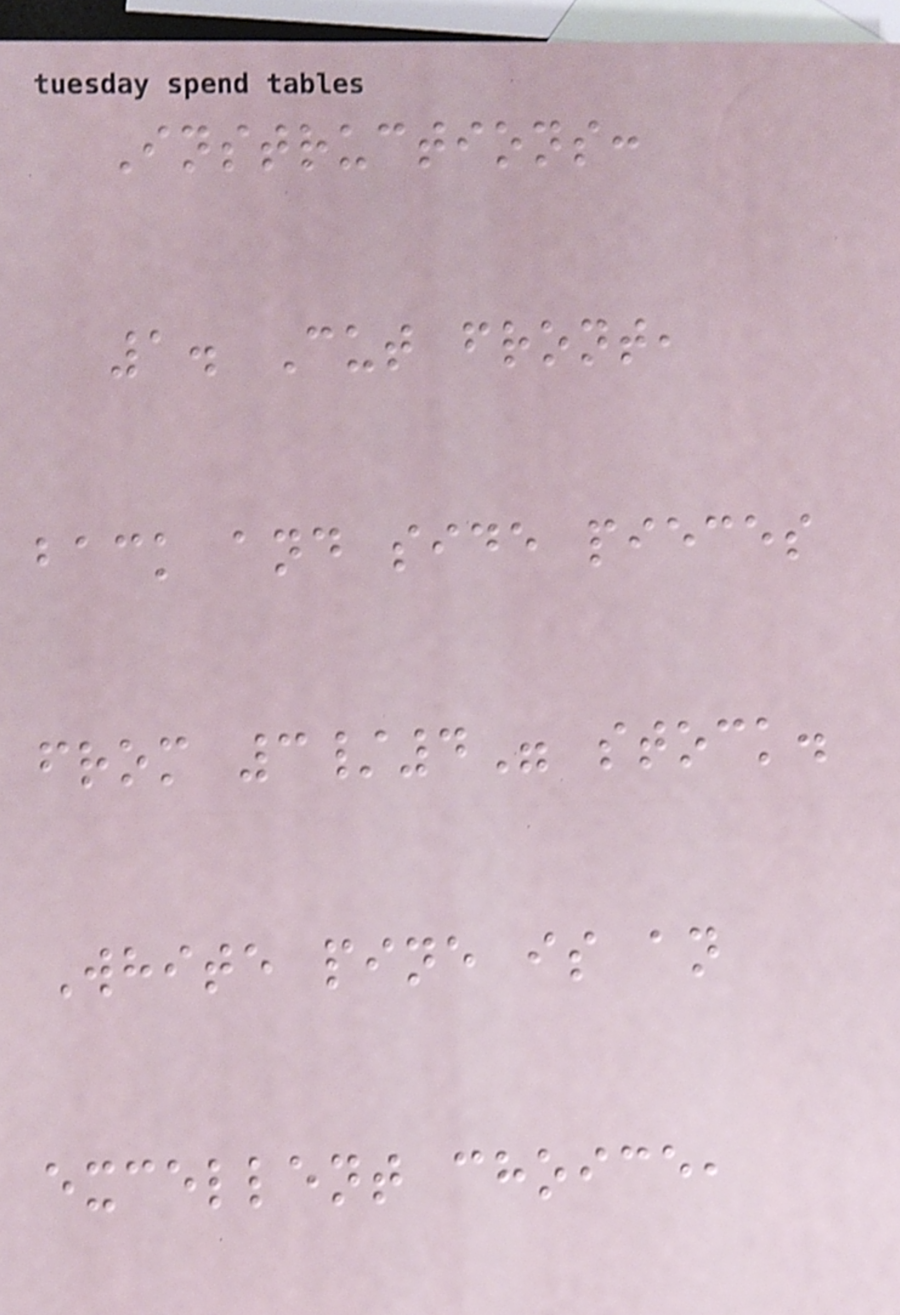Instructions:
1. Cut front,
back and side pieces
from 3/4" stock.
White pine is an
excellent choice,
